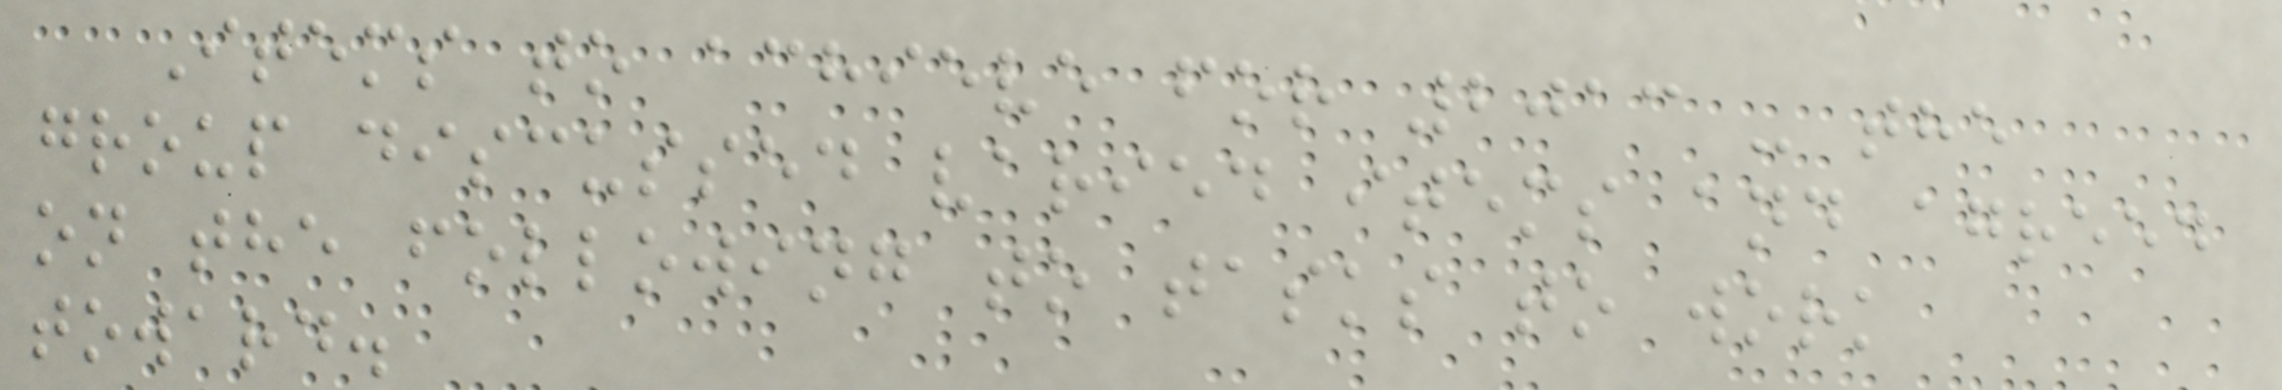Items to achieve for 2013 - the
group discussed varied items and agreed
on the following to tasks to work
toward.
